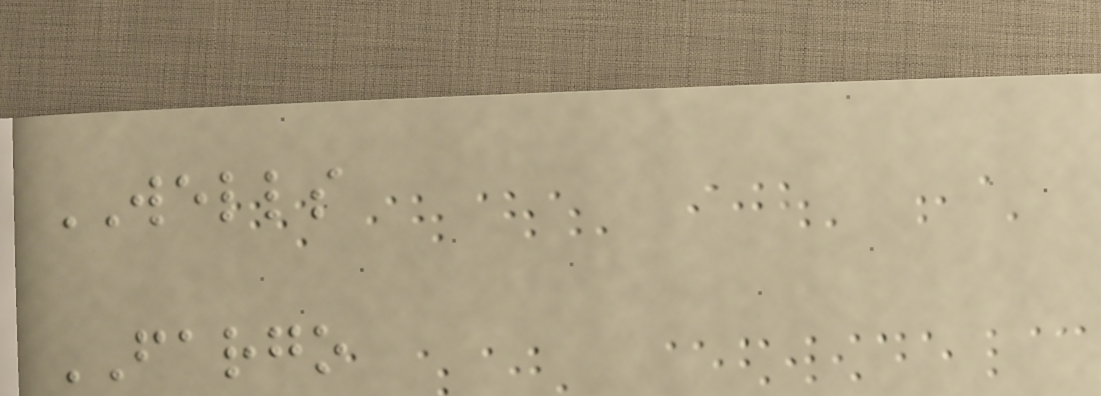WELLS
FARGO
